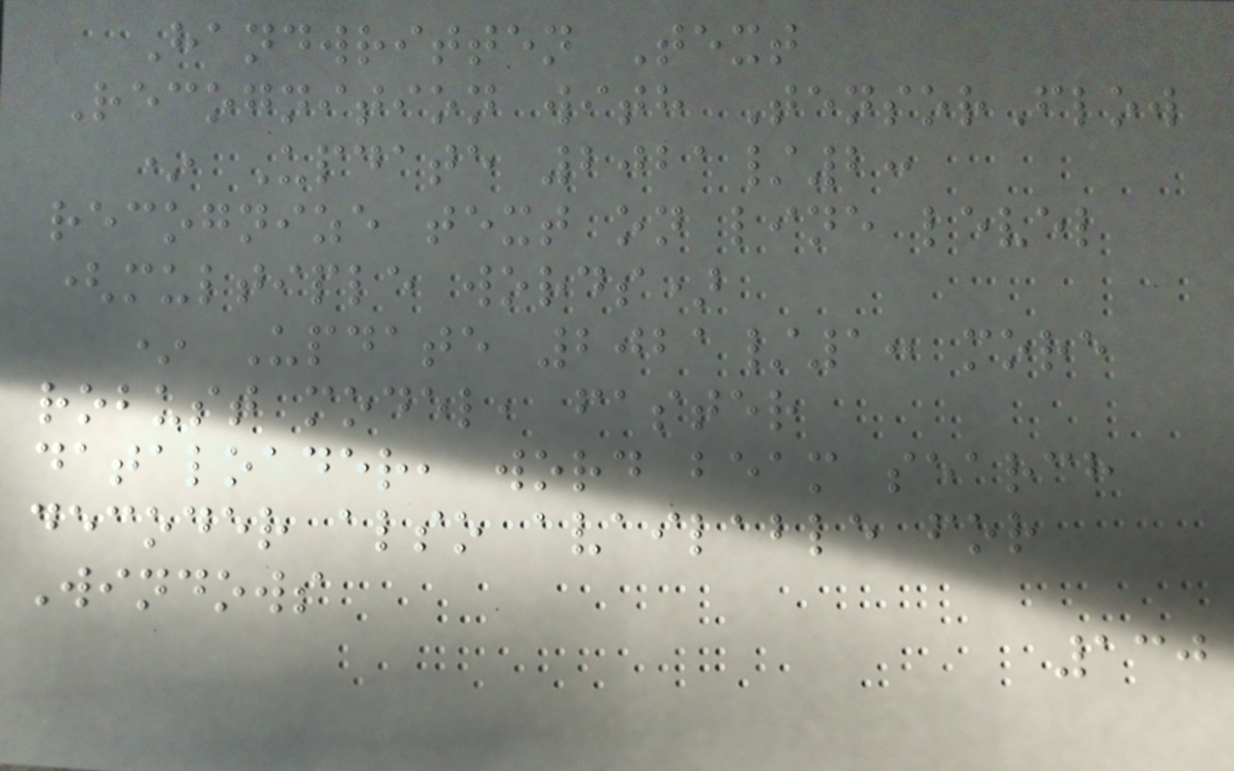Handwritten Text
Recognition with TensorFlow
* Update 2021/2:
recognize text on line level
(multiple words)
* Update 2021/1: more
robust model, faster
dataloader, word beam search
decoder also available for
Windows
130
